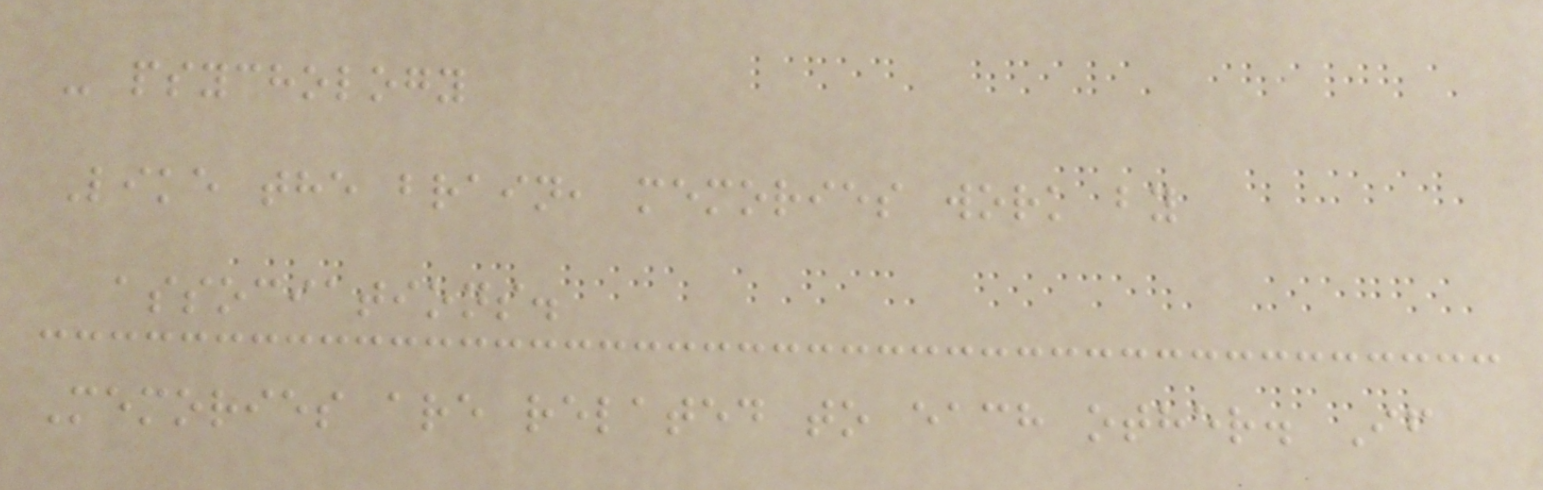- psychology
Like the brain, memories work by
associations.
Memories are related to each other. If
